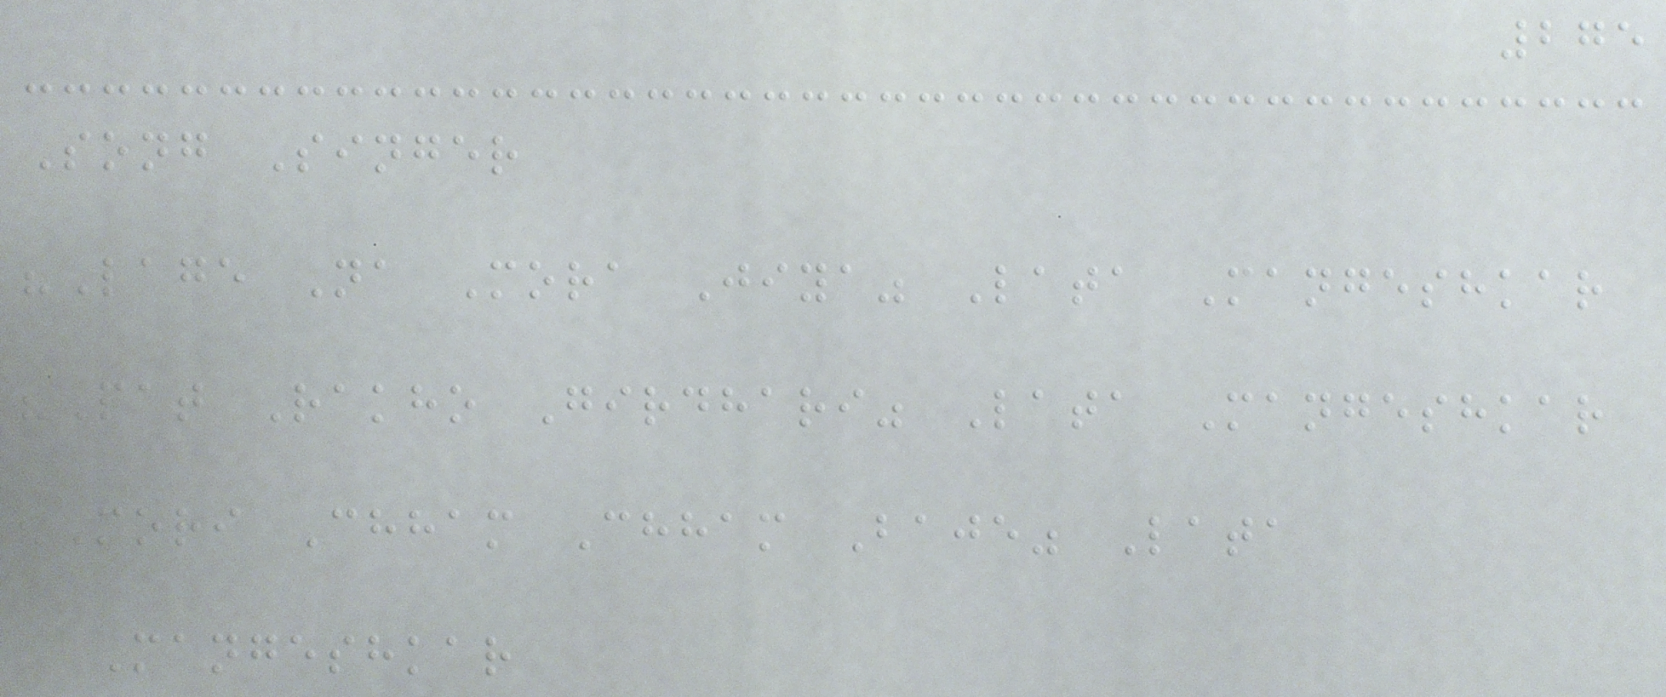275
Song Singer
"Lage Na Mora Jiya" Lata Mangeshkar
"Pat Rakho Girdhari" Lata Mangeshkar
"Mori Chham Chham Baje" Lata
Mangeshkar
